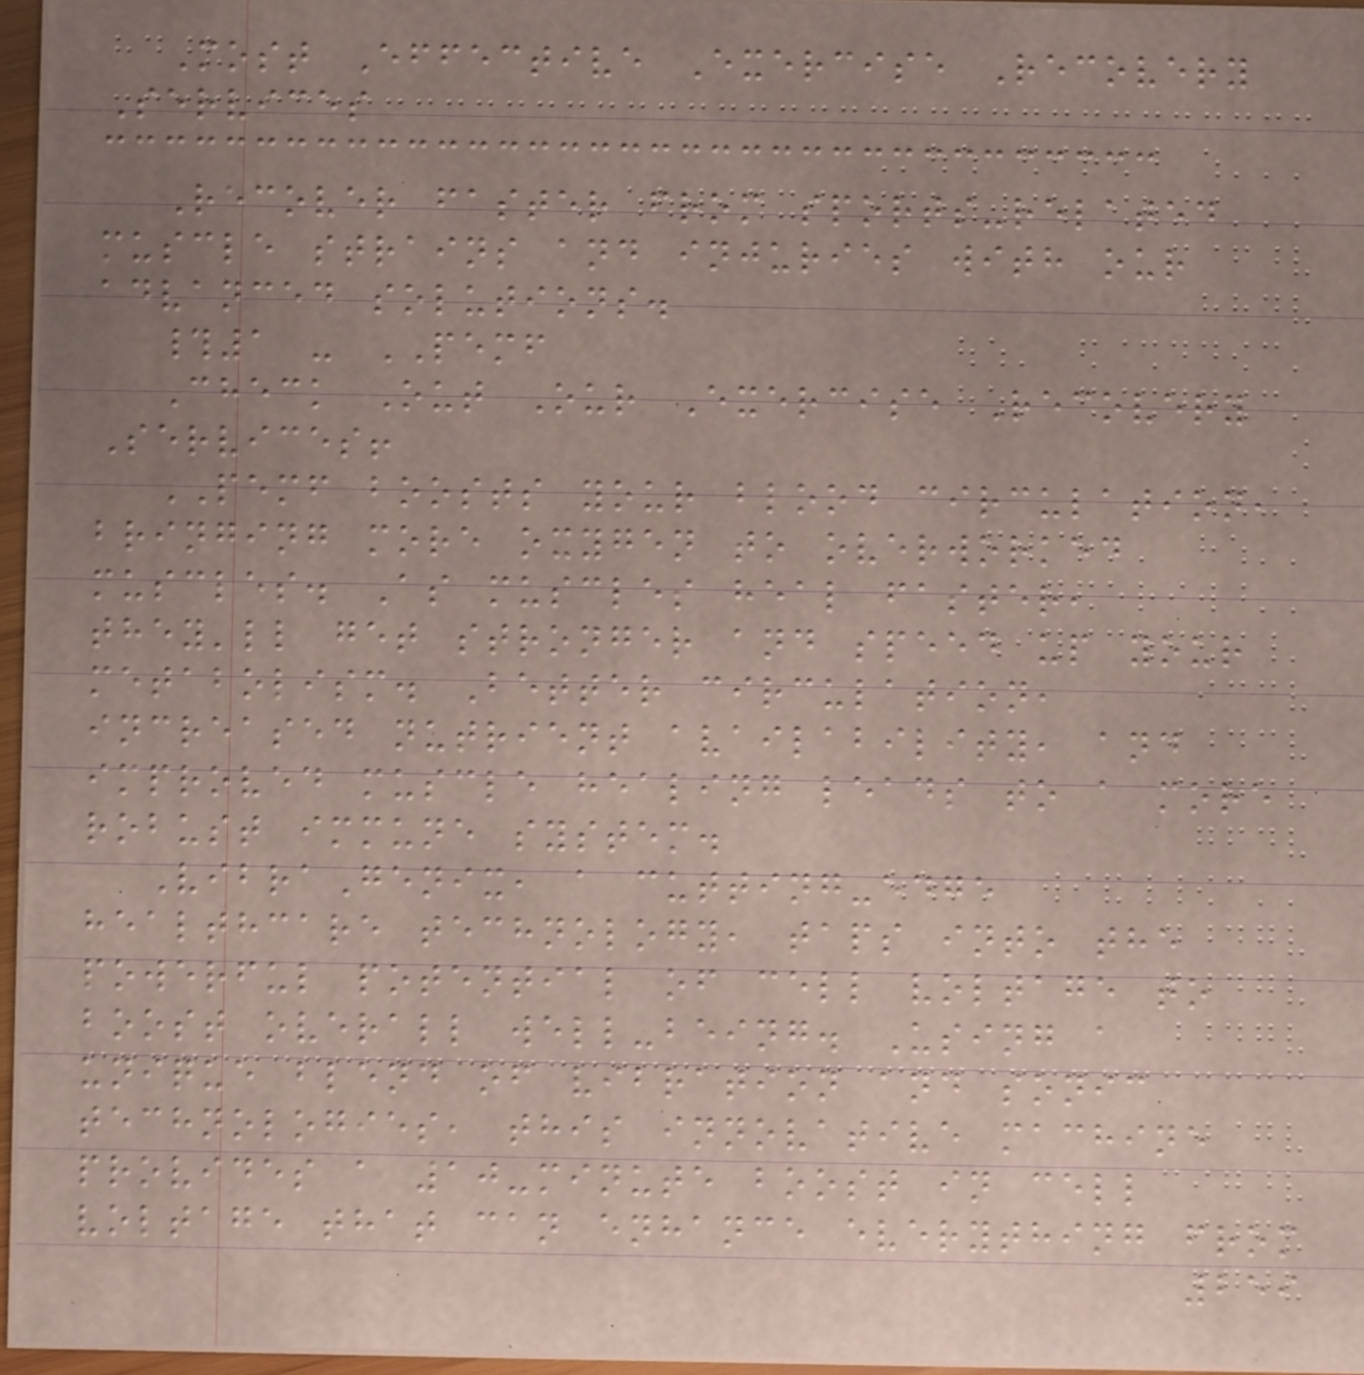Most Effective Exercise Recovery
Services
Recover faster from sports-related
muscle strains and injuries with our
advanced solutions.
#1 - PEMF
Check Out Our Exercise Recovery
Services!
PEMF boosts your blood circulation,
bringing more oxygen to overworked
muscles. As muscles heal faster,
they'll get stronger and speed up your
metabolism. Better circulation,
increased nutrient availability, and
improved muscle healing leads to a more
robust immune system.
VibraGenix, a cutting-edge
healthcare technology, taps into the
powerful potential of cell voltage to
boost overall well-being. Using a
unique blend of vibration and sonic
technologies, this innovative machine
provides a 10-minute boost in cell
voltage that can enhance everything from
259
